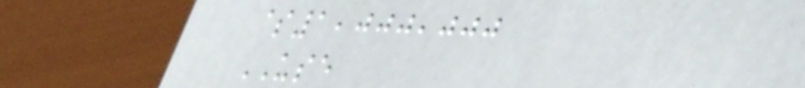$1,000,000
USE
